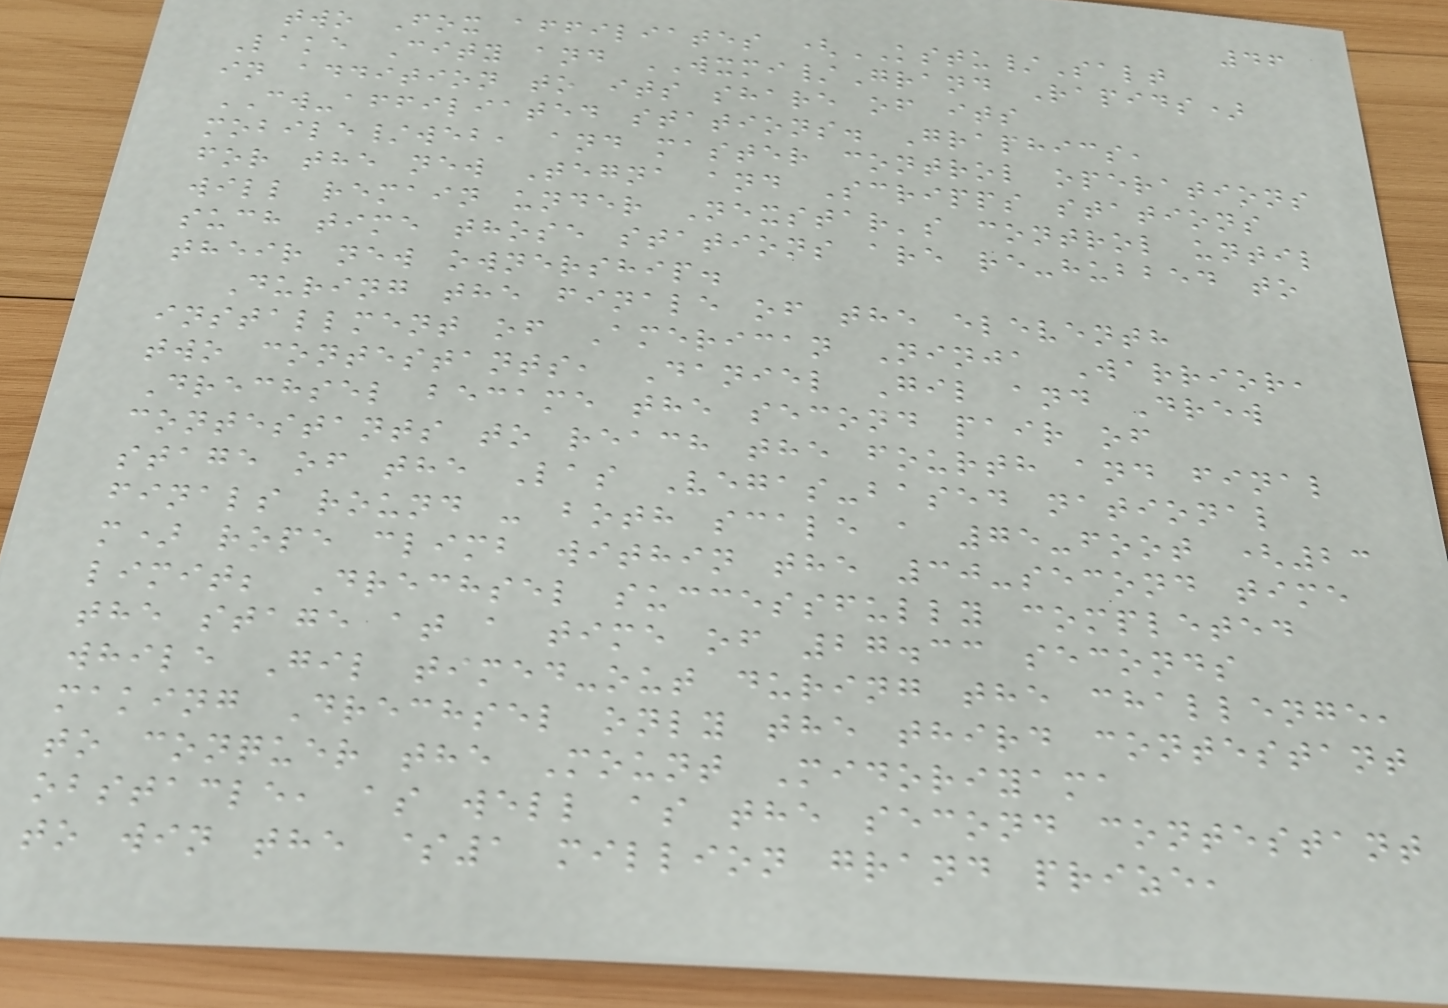46
two Fox affiliates (KSTU/Salt
Lake City and WXMI/Grand Rapids)
in addition to its share of its
CW-affiliated stations. Graphics,
mobile/web, and master control operations
for the new Tegna and Scripps stations
will remain under Nexstar's control until
such time those stations are re-hubbed to
their new ownership.
During the finale of the eleventh
installment of American Ninja Warrior,
two contestants, Daniel Gil and Drew
Drechsel became the second pair of
contestants to reach the fourth and final
stage of the Las Vegas-based national
finals round - both scale a 75-foot (23
m) rope climb within the 30-second time
limit; Drechsel successfully completed
the stage at a time of 27.33 seconds
while Gil timed-out during the challenge,
making Drechsel only the third contestant
to conquer the Mount Midoriyama
obstacle, as well as the second contestant
to win the $1 million grand prize,
